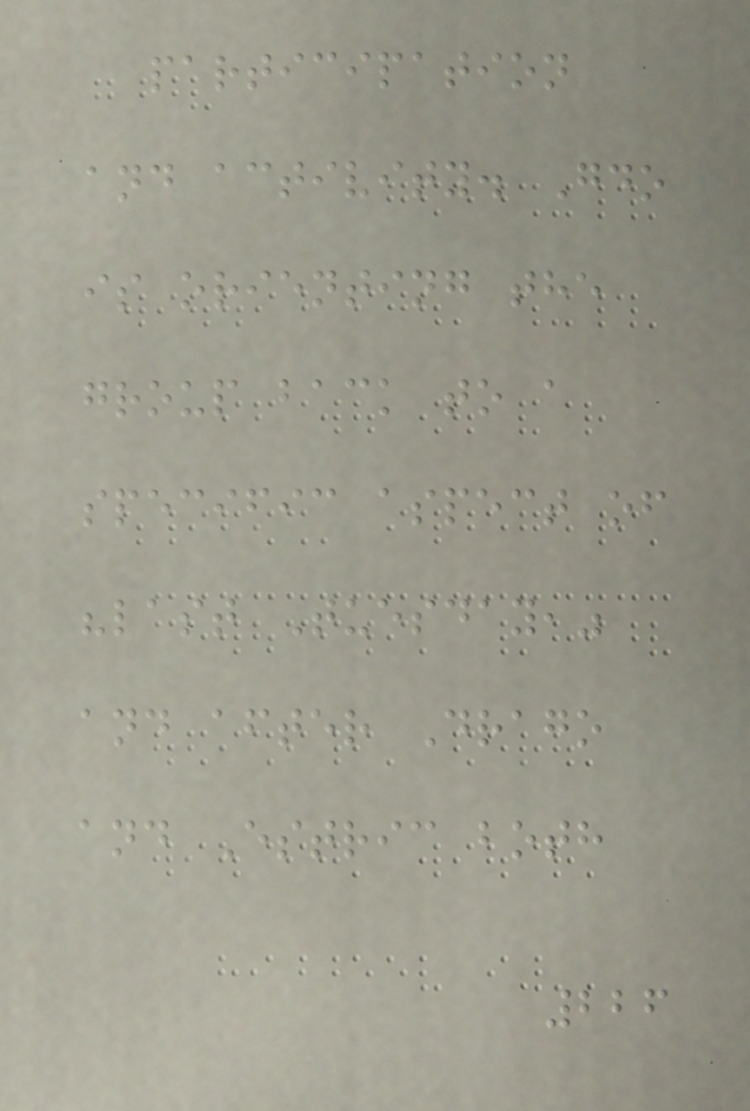participation
and activity. Gdo
is orienting the
group back to a
specific aspect of
"last Tuesday,"
and after Drago
and Estric both
226
